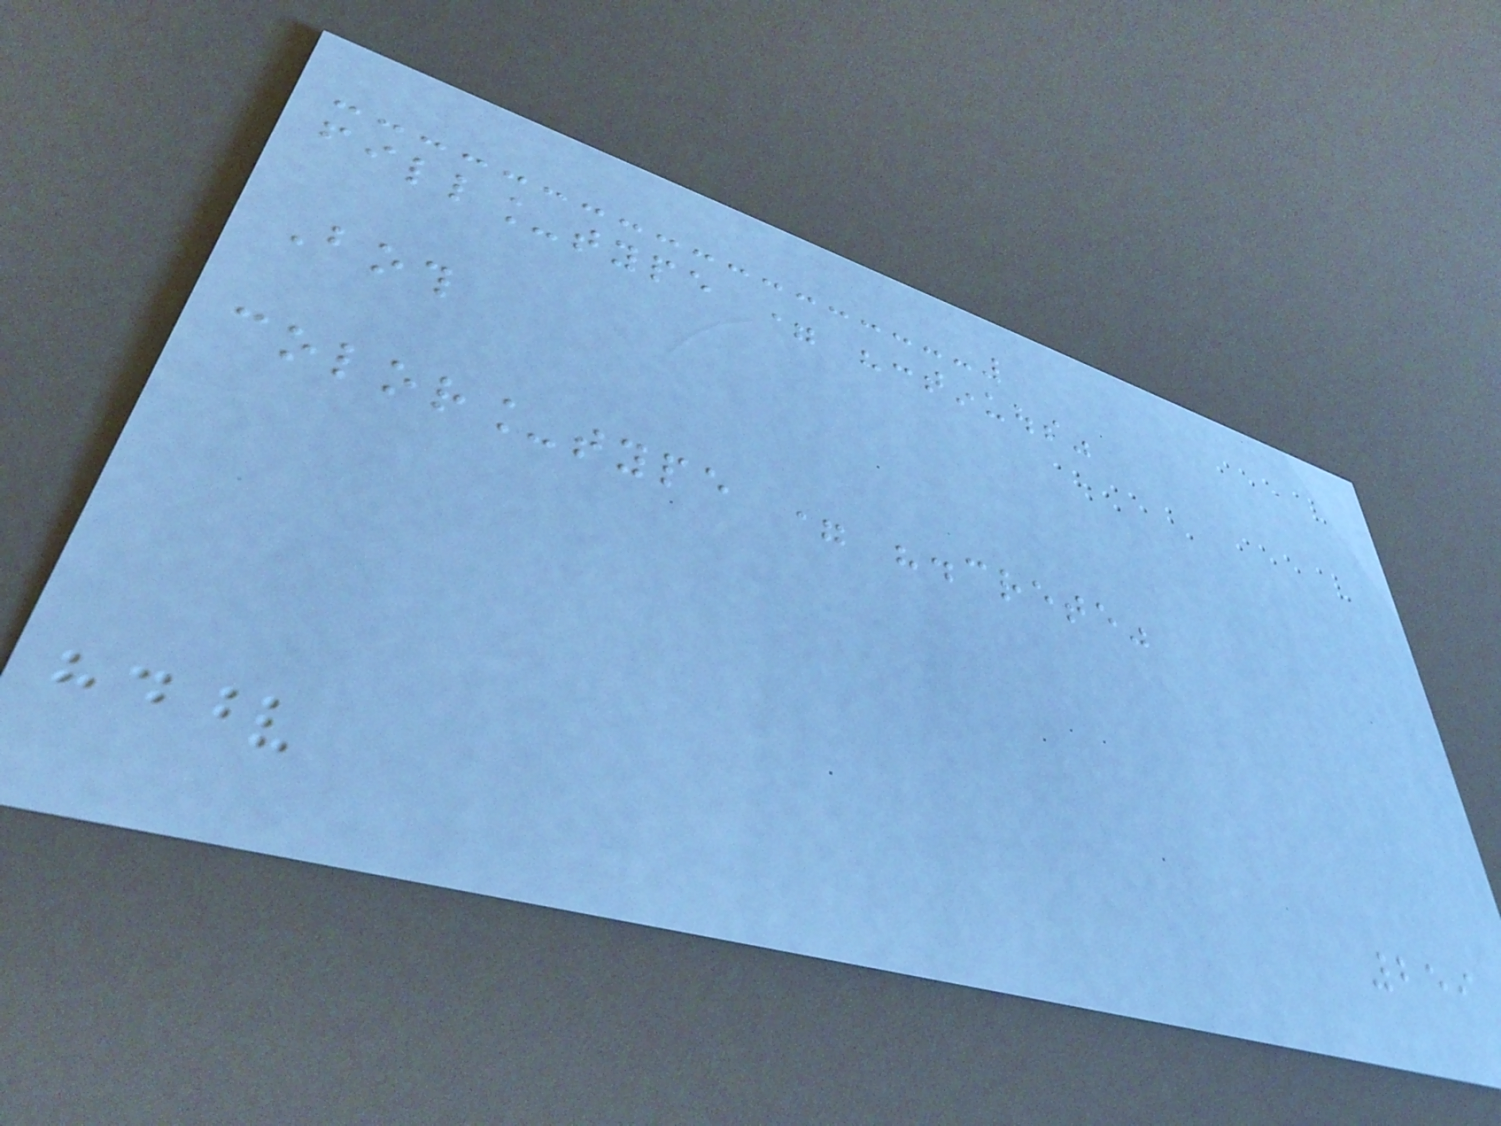fill_type = "continuous"
Both
color_type = "discrete"
259
